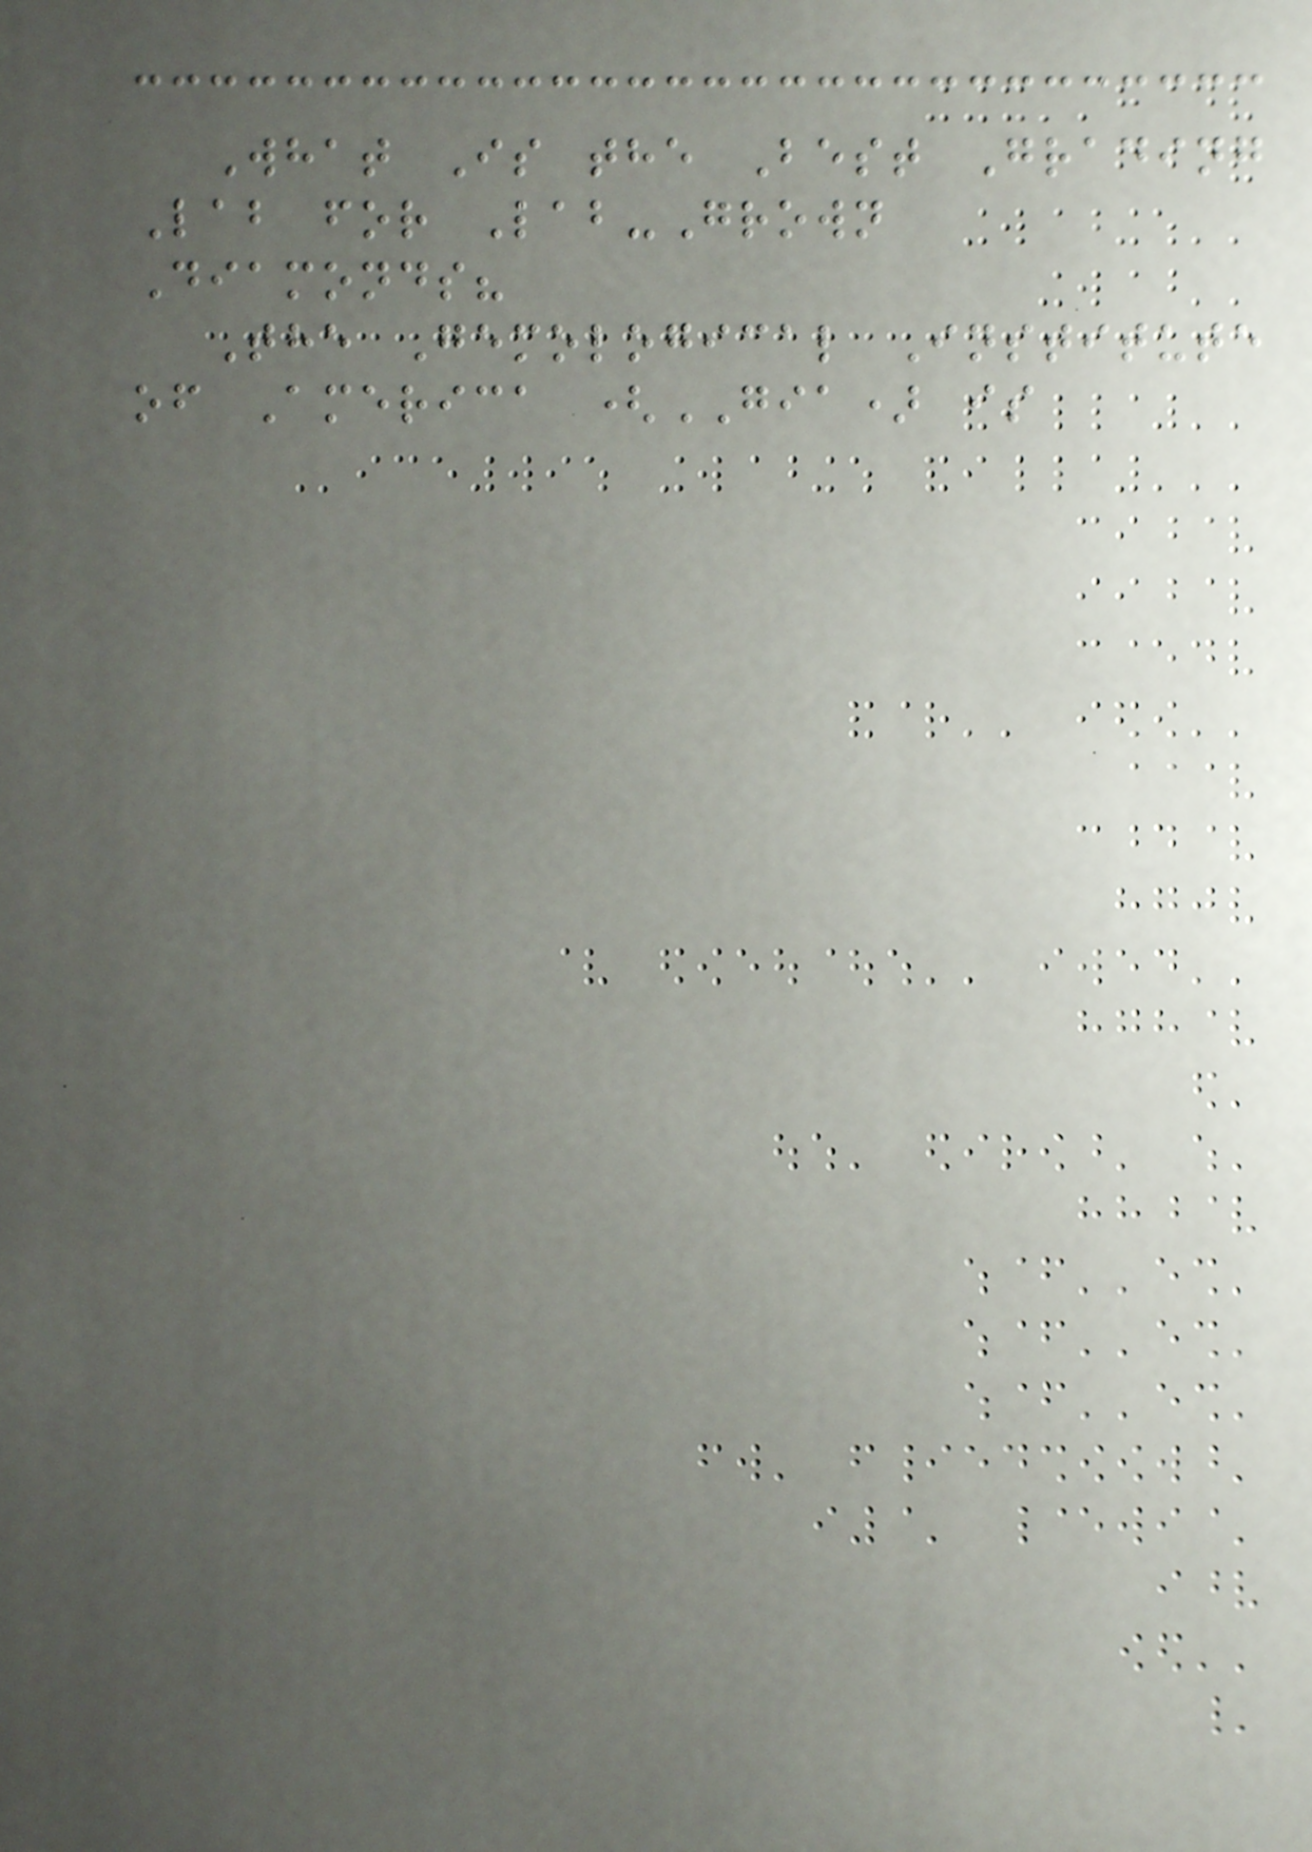What Is the Best Grading
Lab for Lab-Grown
Diamonds?
The Gemological Institute
of America (GIA) is
